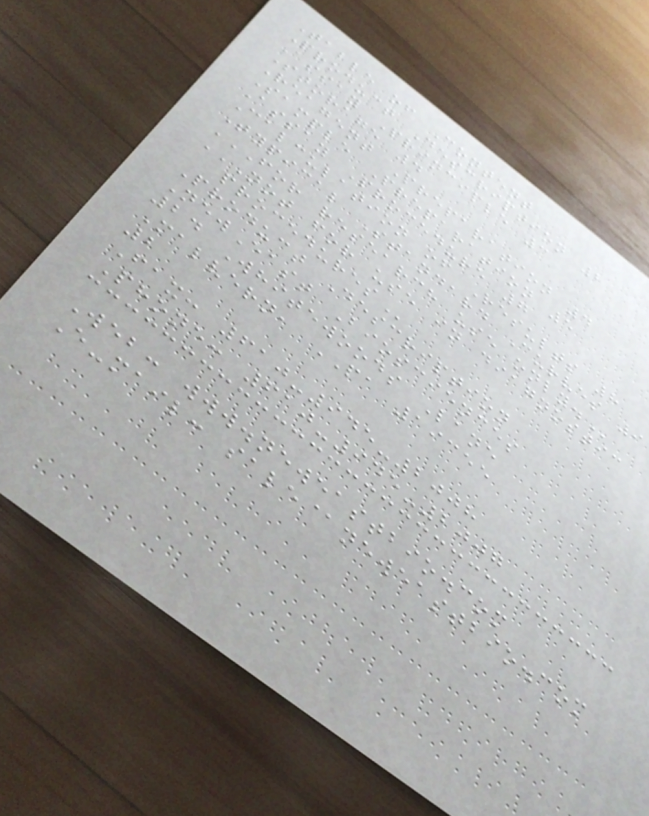Table of Content
Product Description 2
Assay Principle 3
Storage 4
Reagent Preparation 4
Sample Preparation 5
Assay Procedure 7
Calculation of Results 8
Typical Standard Curves 9
FOR RESEARCH USE ONLY.
NOT FOR USE IN DIAGNOSTIC
PROCEDURES
Product Description
NewEast Biosciences
24 Whitewoods Lane
Malvern, PA 19355
2
Fax: 610-945-2008
Phone: 610-945-2007
Web: www.neweastbio.com
E-mail: sale@neweastbio.com
